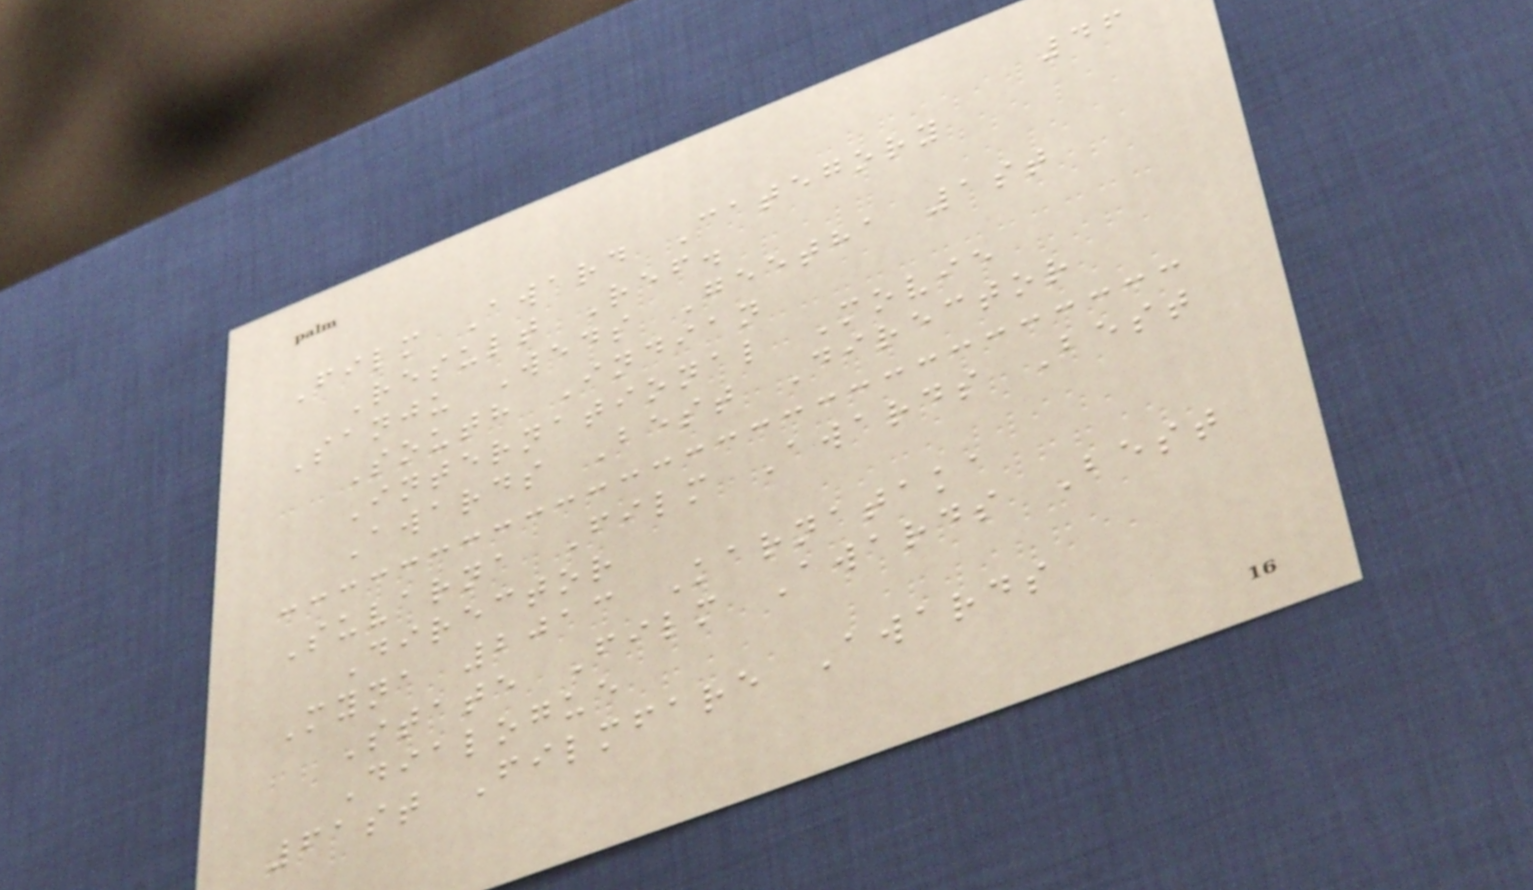46
Film Award Category
Result Ref.
Sanju Weds Geetha 1st
South Indian
International Movie
Awards Best Director
Suvarna Film Awards Best
Director
Myna 2013 Karnataka
State Film Awards Best
Dialogue
61st Filmfare Awards
